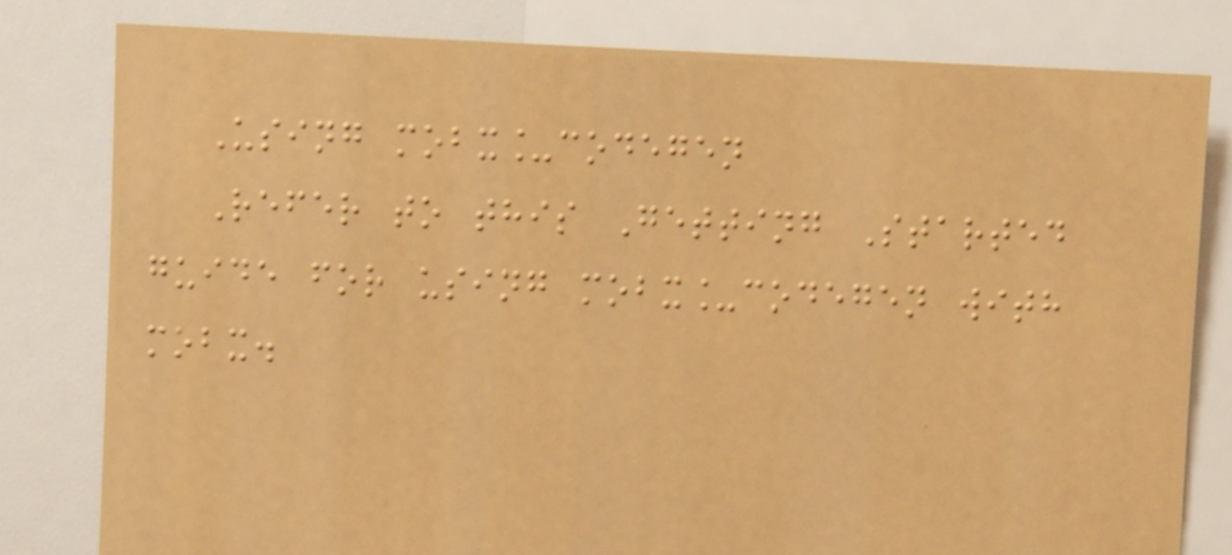Using mobx_codegen
Refer to this Getting Started
guide for using mobx_codegen with
mobx.
